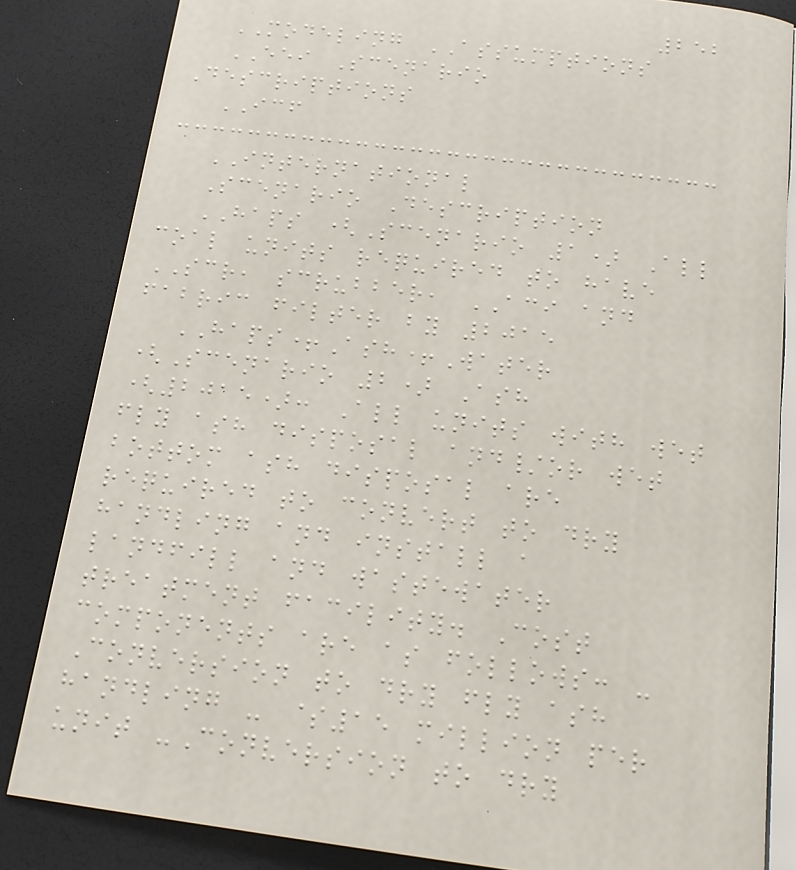252
MODELING ASSUMPTIONS
EEI Scenario
Descriptions
ICF
INTERNATIONAL
Scenario Description
HAPS (Scenario 1) All
coal units required to have
SCR, scrubber, ACI and
fabric filter by 2015
HAPS+Ash+Water
(Scenario 2) Ash
(2015): All units with wet
fly ash disposal and/or wet
bottom ash disposal are
required to convert to dry
handling and install a
landfill and wastewater
treatment facility. Cost
components are as follows: -
Conversion to dry fly ash
handling - $15 million per
unit -Conversion to dry
